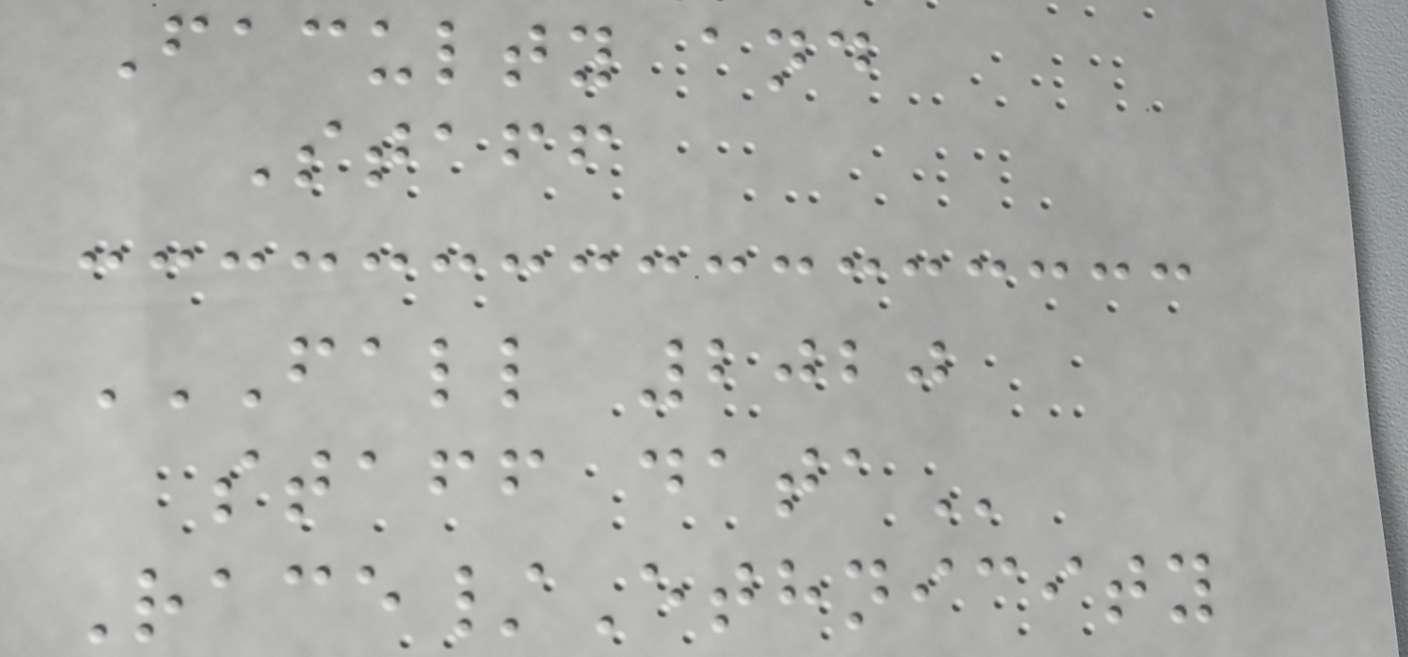Faculty and
Staff
FALL 2020
STAFF DATA
Race/Ethnicity
